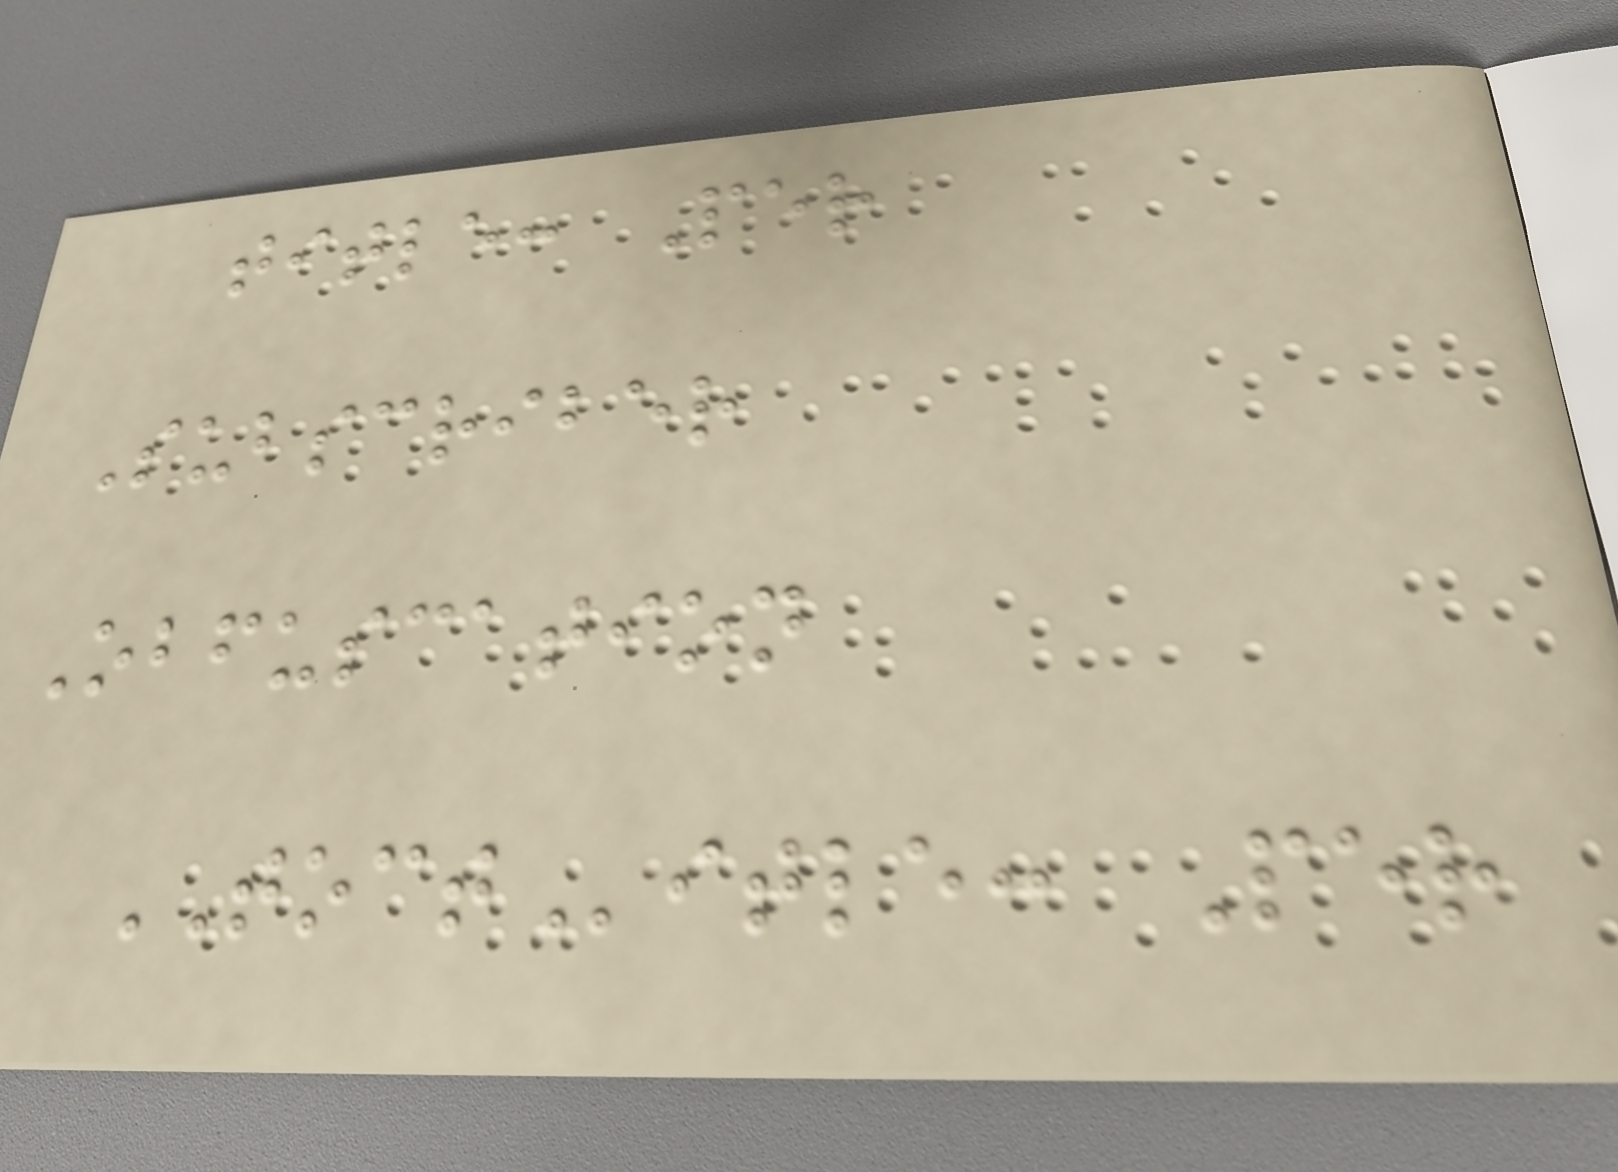title: Per
Subscriber
Obfuscation
TOCTitle: Per
